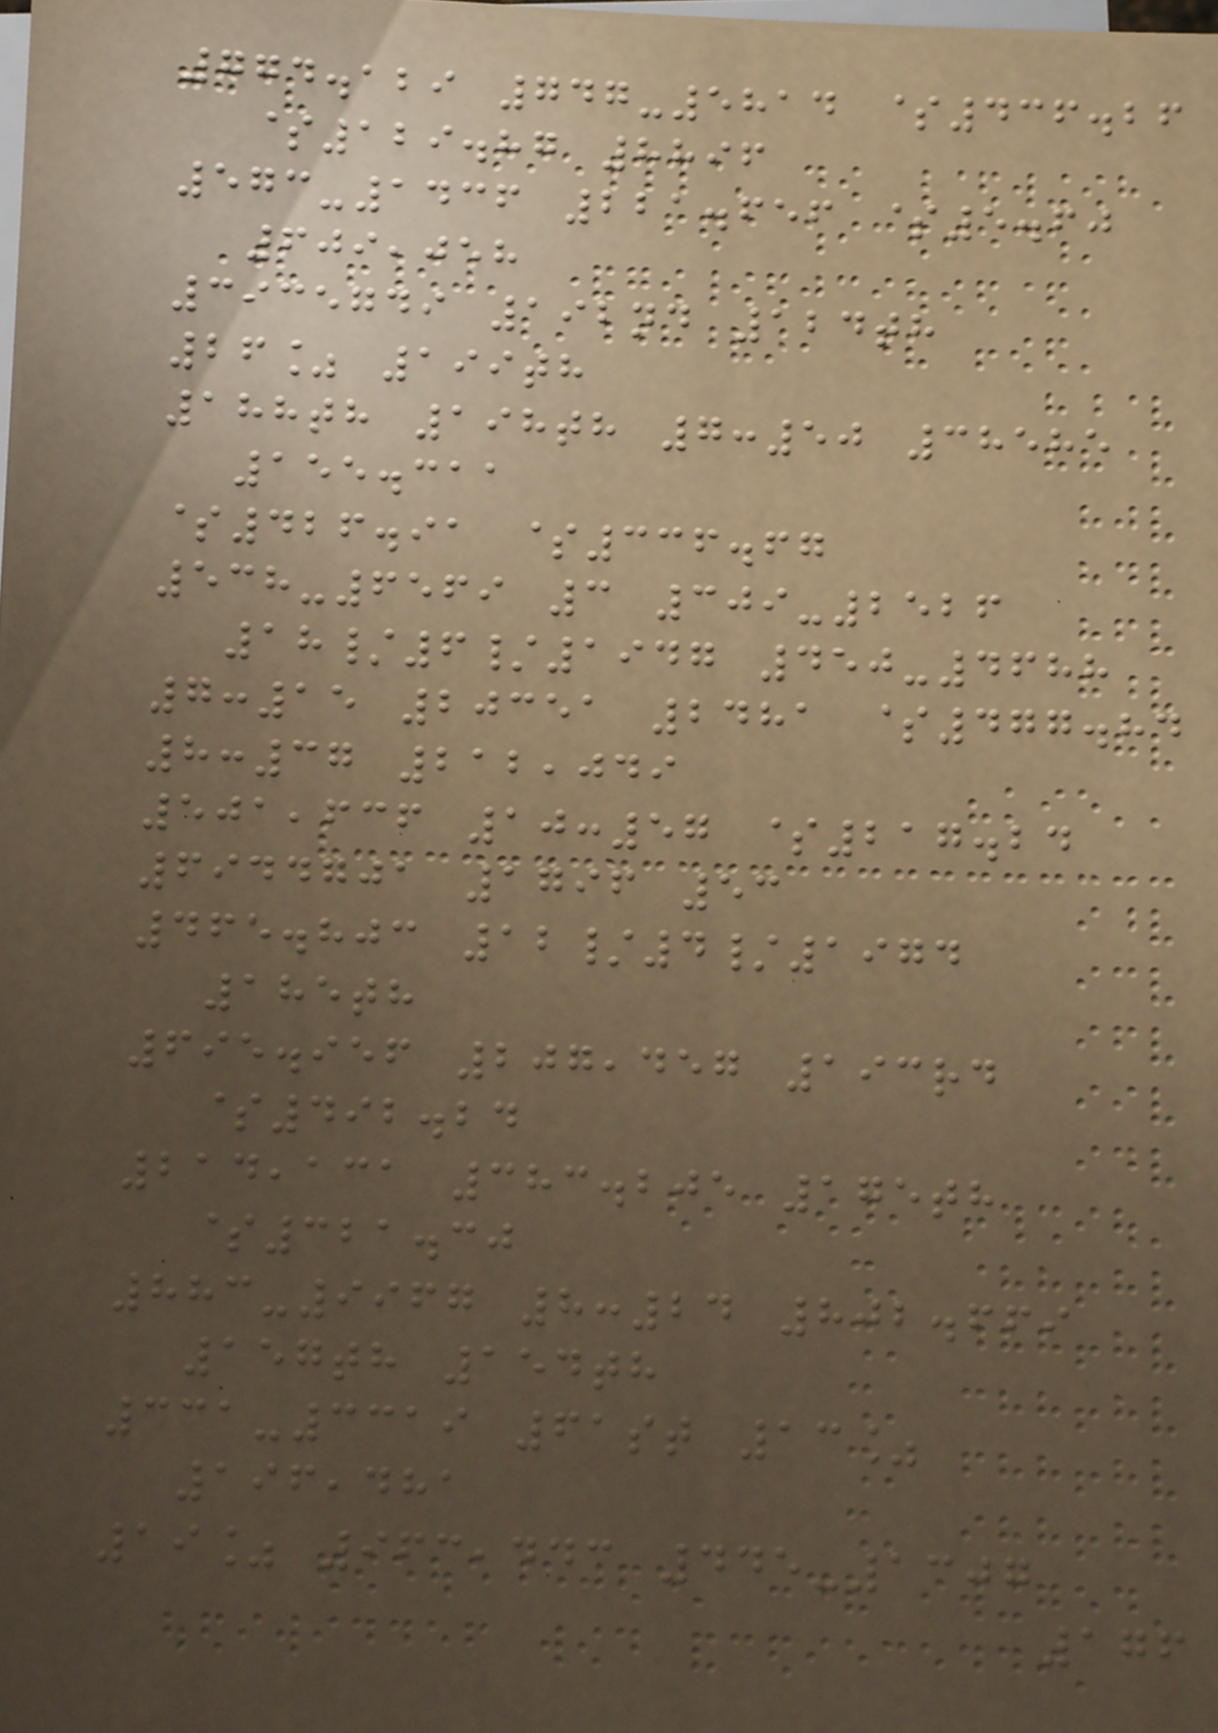774.129 747-5814 $436.26
$129.87 8896
573-1436 221.656 $5.60
609,058
3935749 192nd 124th
26% 199th
188th 198th 7:50 38585
155.311
$426.91 $336.67
538-6569 3 309-2526
18/6/1947 450-4688
7:15 20351 2481 $477.84
8:37 212,049
501,636 10:57 $217.24
6944701 1796 53
465.803 12/4/1974
185th
695.956 207,457 193rd
$492.24
214,131 383.205 175th
$321.30
883-9967 8:24 802.669
157th 154th
331-3319 61st 13%
196,481
19% 963,443 445-1307
176
